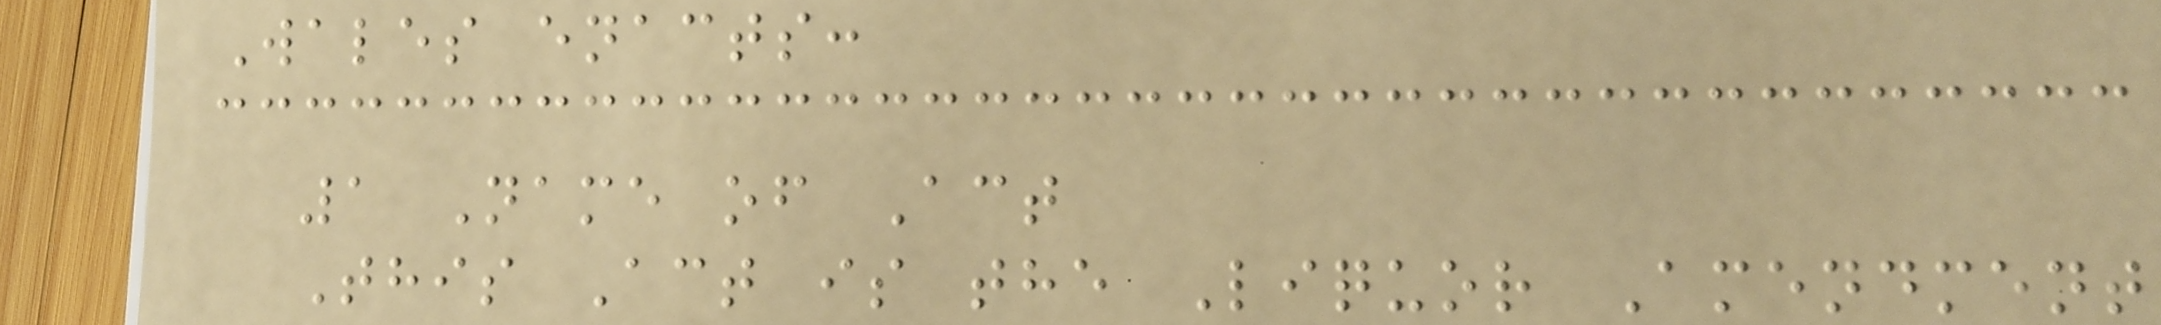Wales enacts:
1 Name of Act
This Act is the Liquor Amendment
